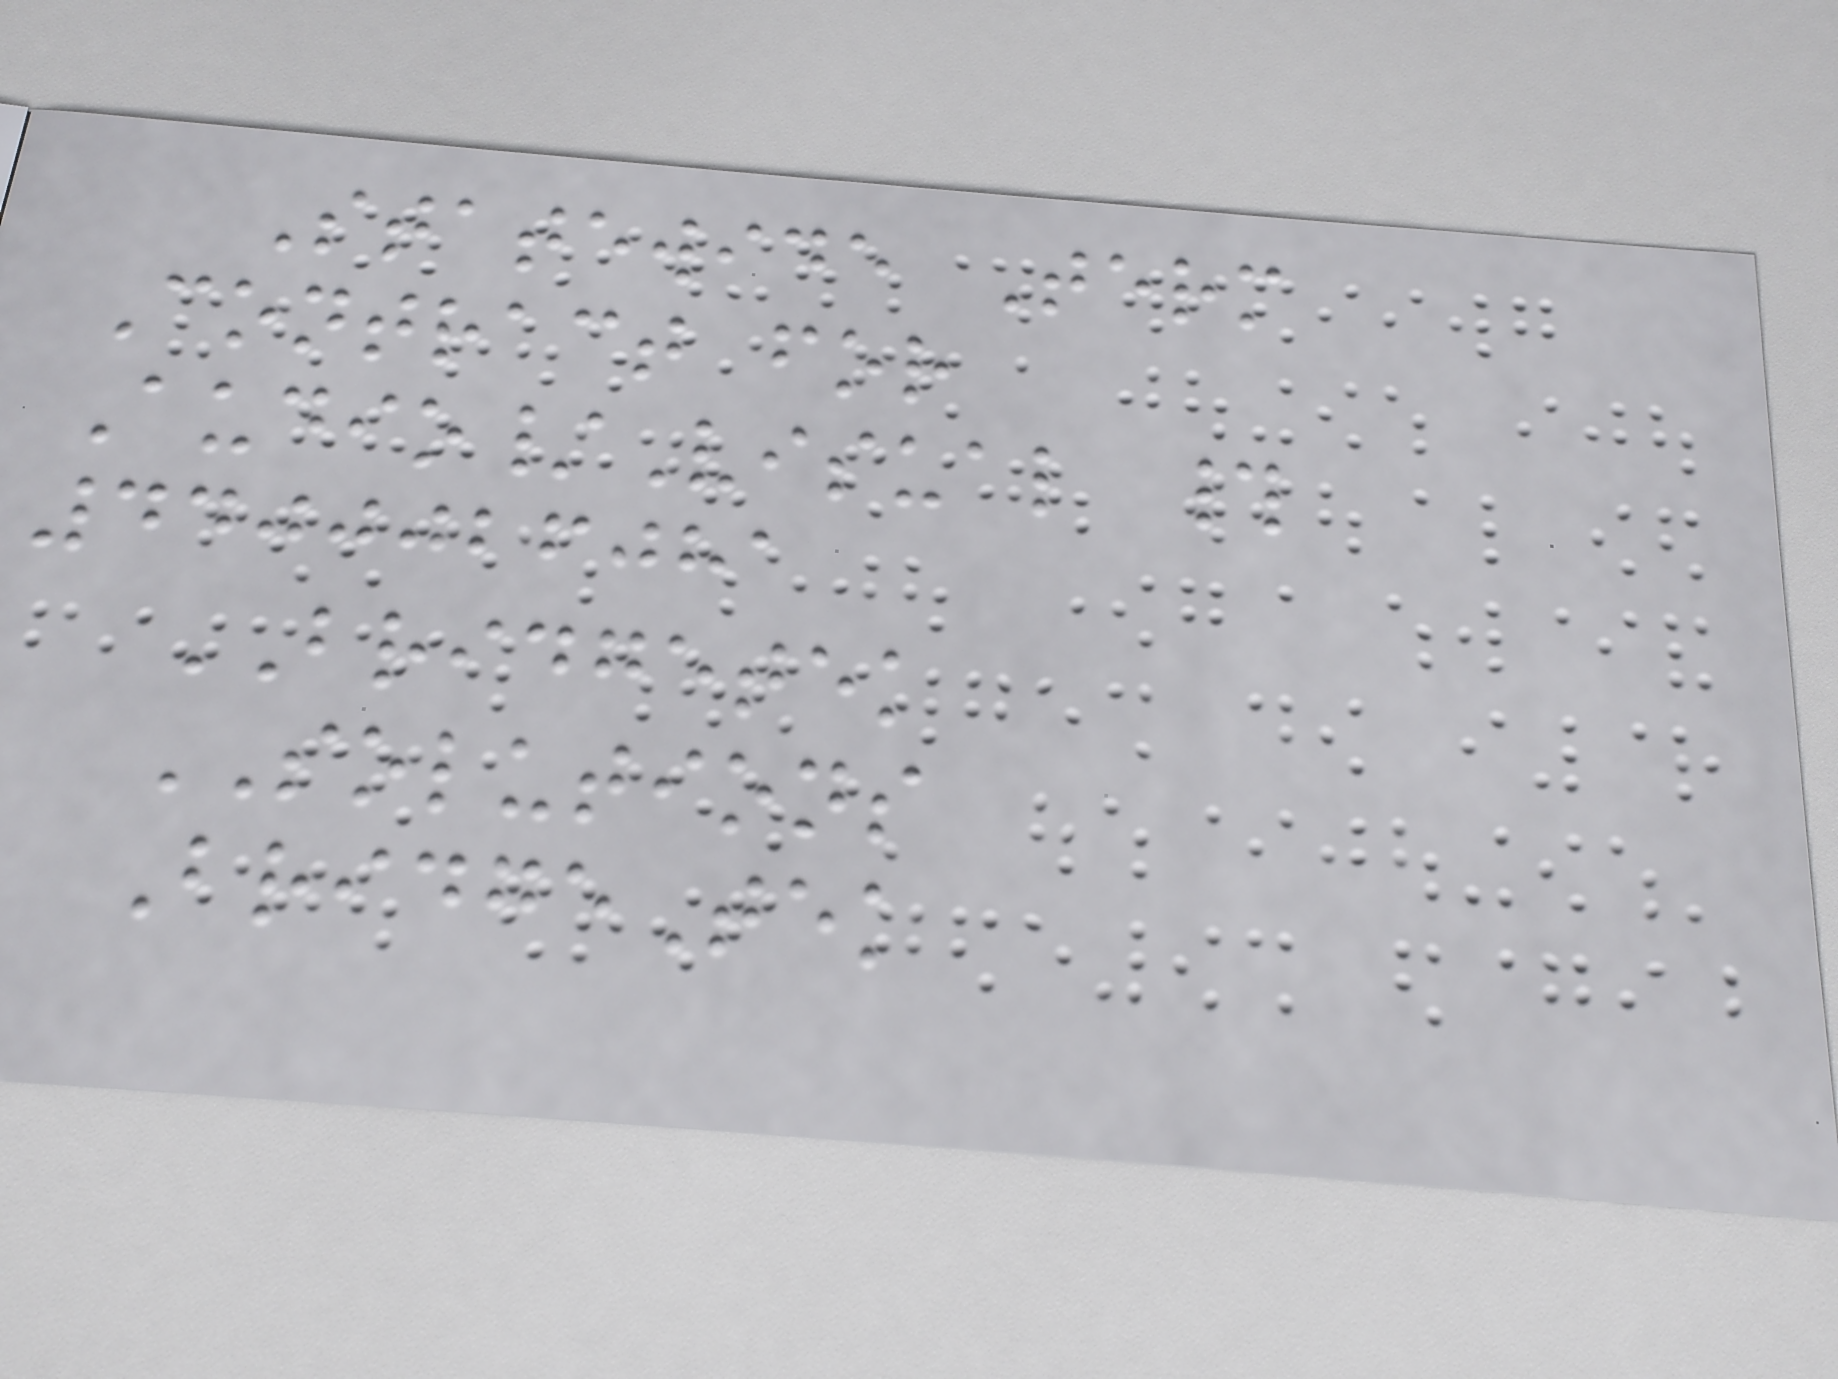Statewide Term
Contract for
Audio/Visual #
4400026081
BRIDGETEK
SOLUTIONS
BridgeTek
